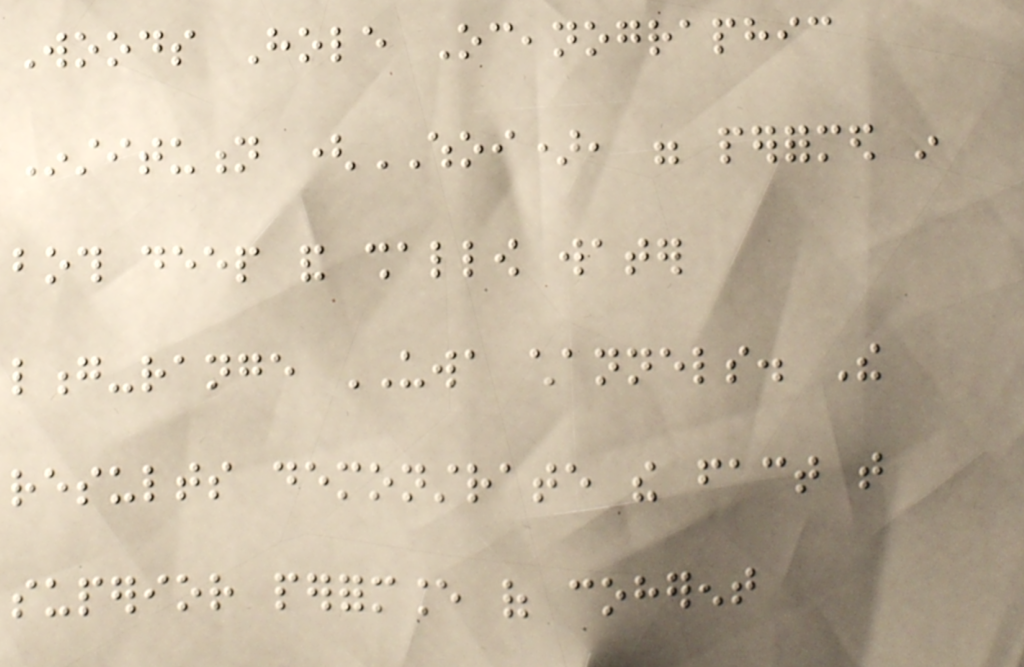Woods Hole Oceanographic
Institution (WHOI), were performed in
both deep and shallow water
long-range UWA channels. The
results demonstrate the fact that
superior performance of coherent
